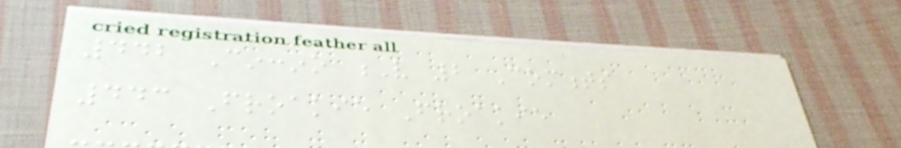442 Cinccino V 2 Comments
443 Froakie Froakie
